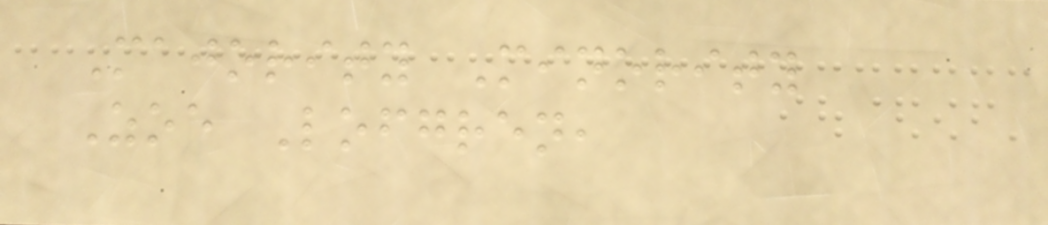Majority Minority
Zoe Lofgren,
